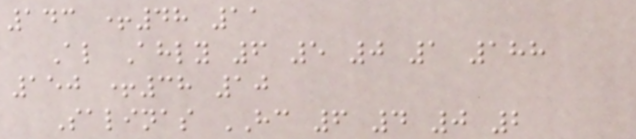143 +48 11
Al Ahly 6 5 0 1 188
150 +38 10
Salinas HC 6 4 0 2
